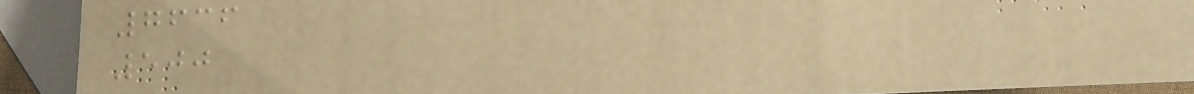7636
500
